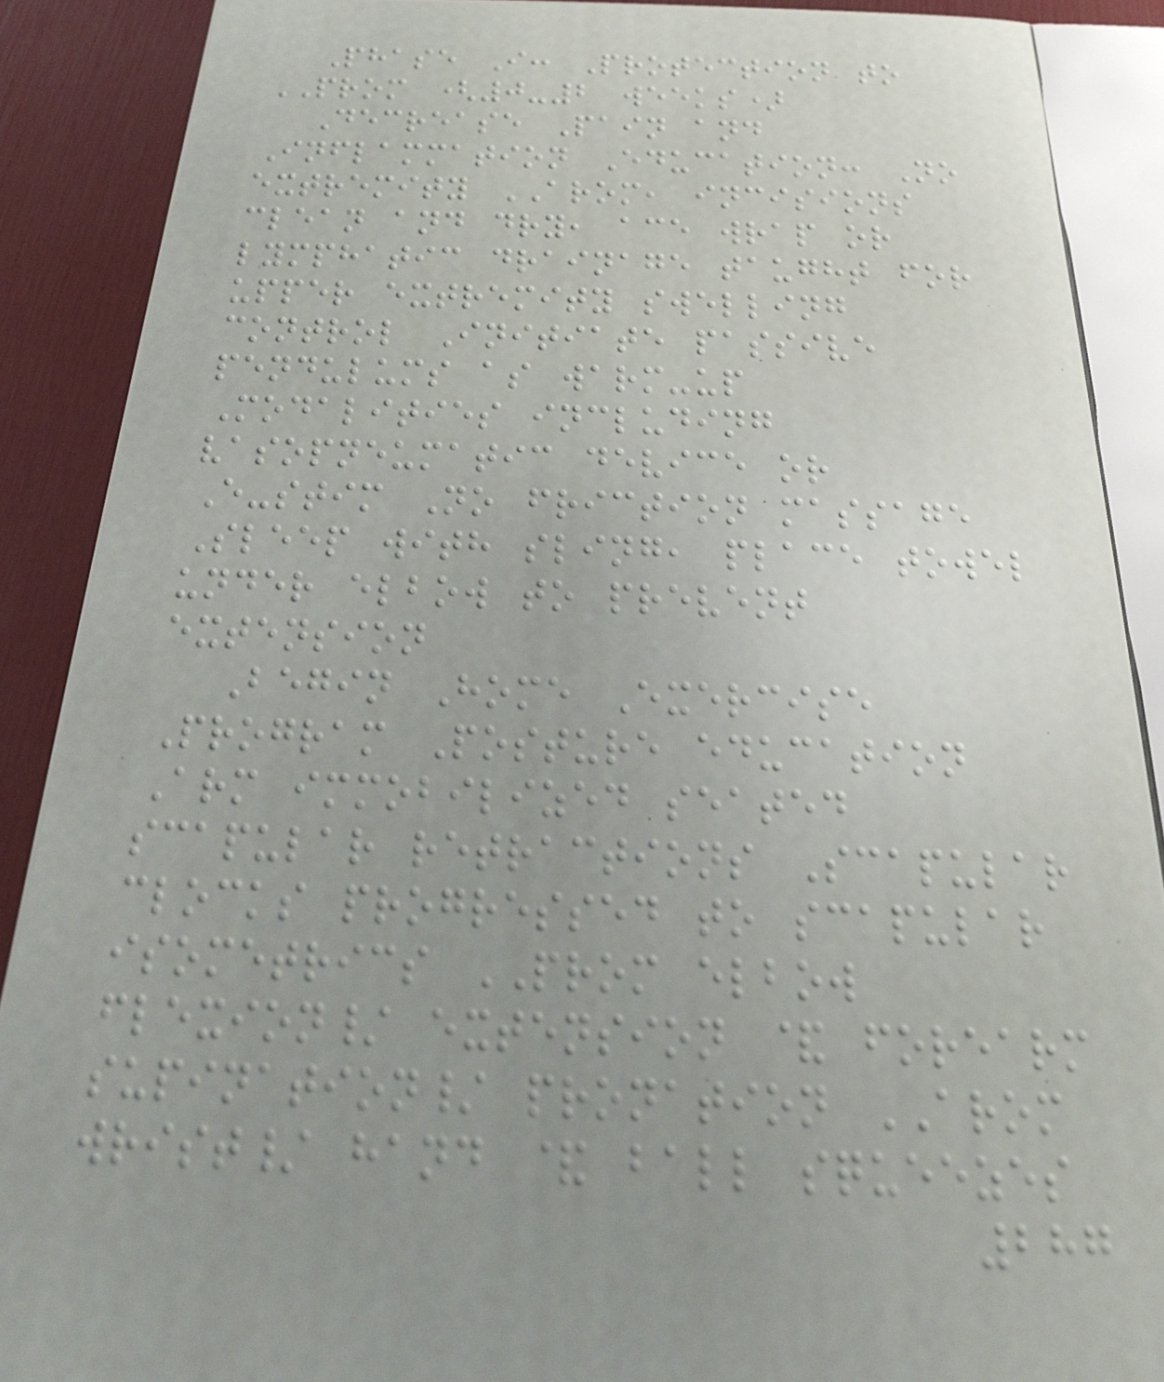Phase I: Protection to
PROM (0-2 weeks)
Decrease Pain and
Inflammation Education: No
extremity AROM, incisions
clean and dry, ace wrap or
lymphatic drainage taught for
upper extremity swelling
control Initiate passive
pendulums as warm-up
Modalities including
vasopneumatic device or
E-stim No friction massage
Sleep with sling, place towel
under elbow to prevent
extension
Begin Home Exercise
Program Posture education
Arm immobilized seated
scapular retractions Scapular
clocks progressed to scapular
isometrics PROM elbow
flexion/ extension & forearm
supination/ pronation AROM
wrist/ hand & ball squeezes
287
